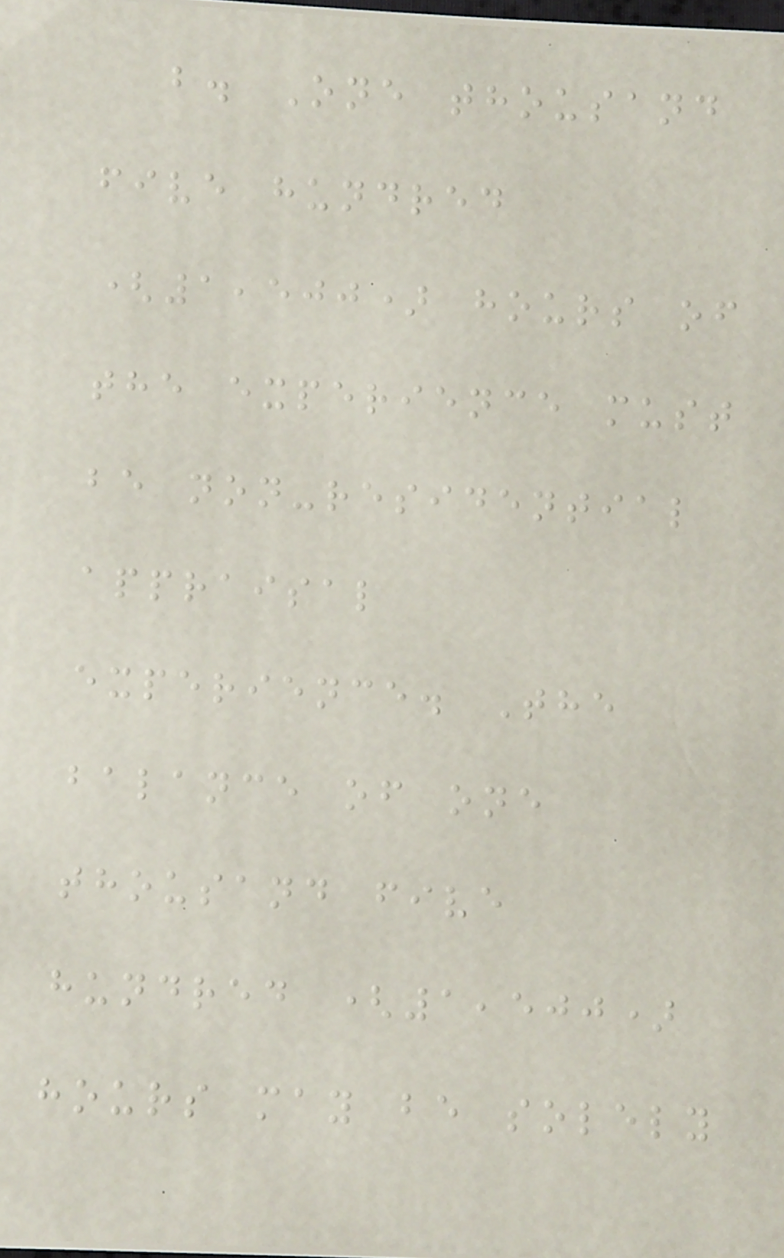b. One thousand
five hundred
(1,500) hours of
the experience must
be non-residential
appraisal
experience. The
balance of one
thousand five
hundred (1,500)
hours may be solely
